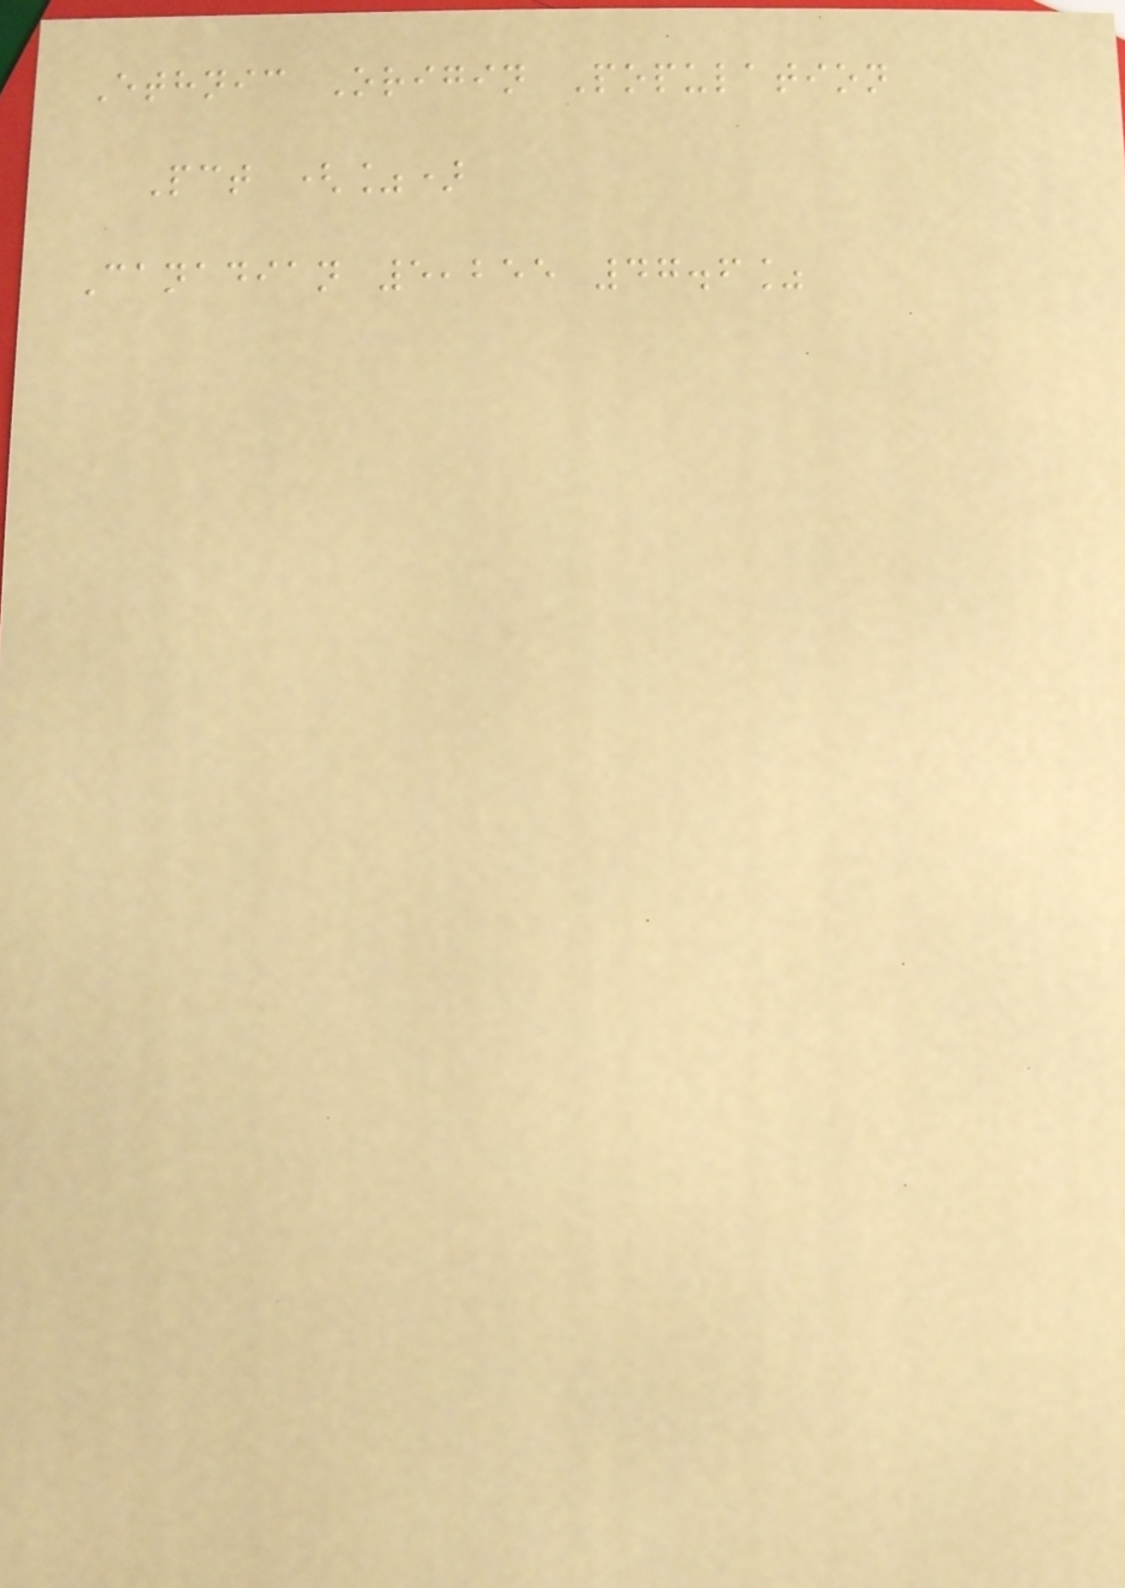Ethnic Origin Population
Pct (%)
Canadian 5,255 47.6%
